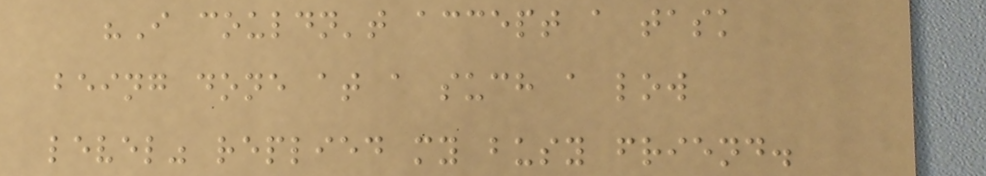"I couldn't accept a task
being done at a such a low
level" replied my busy friend.
